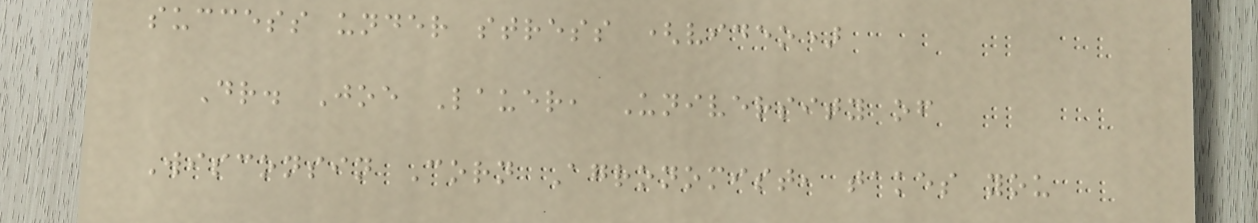success under stress (video)
Dr. Joe Lauer, University of
Wisconsin Corn Agronomist, takes you
